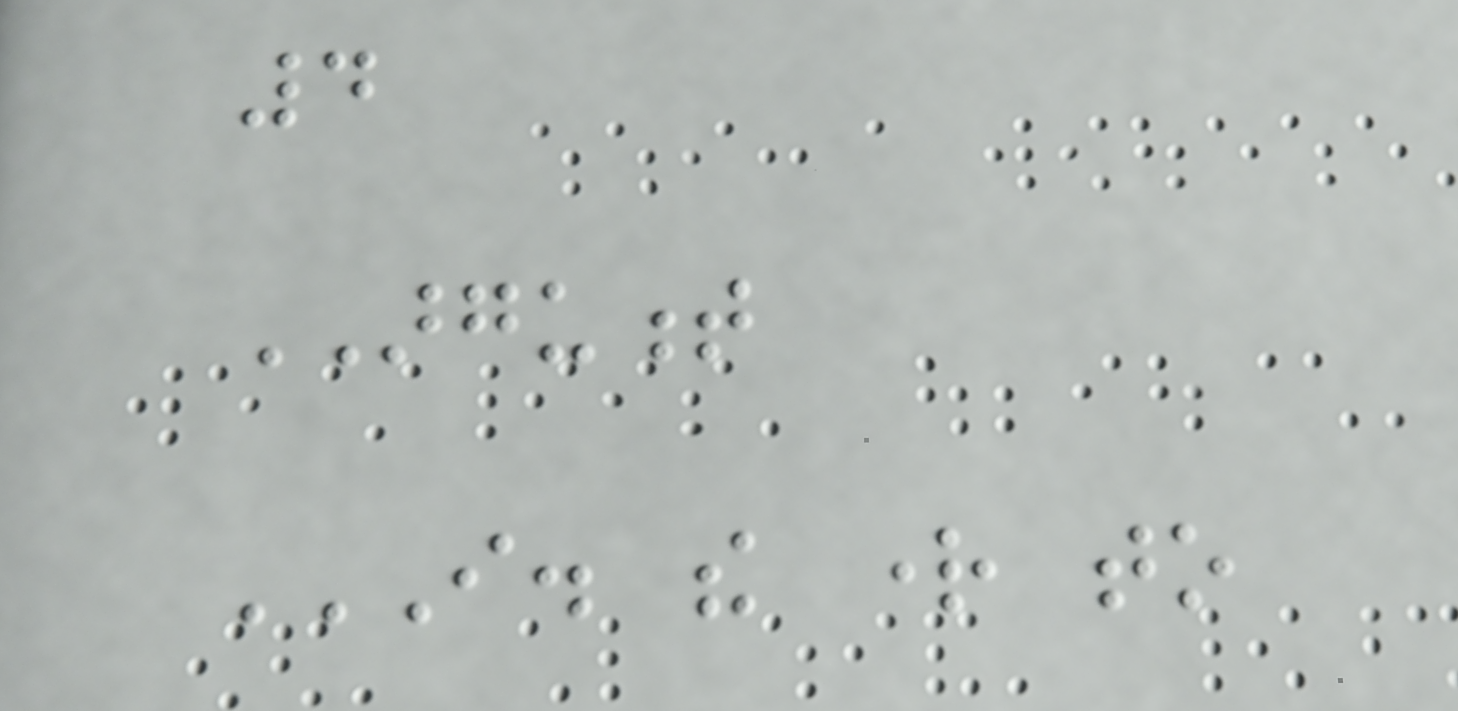4
ARGUMENT
I. THE RIGHT TO
